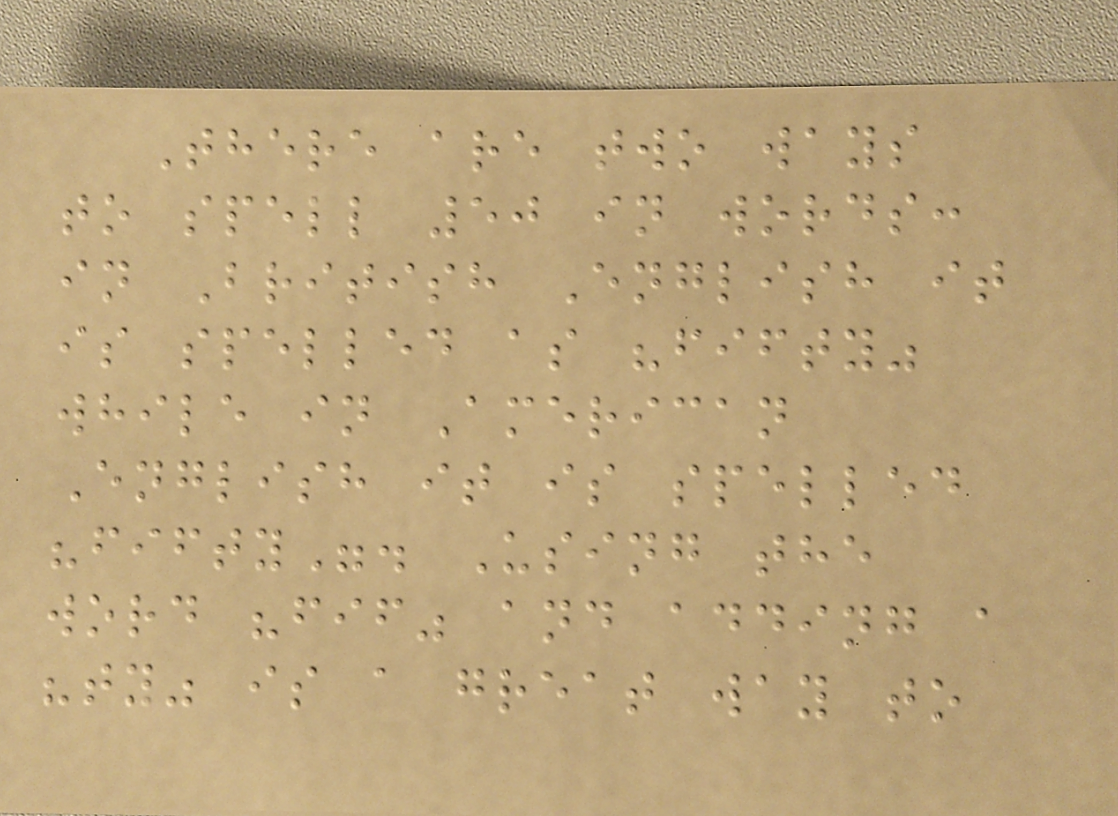There are two ways
to spell 50 in words:
in British English it
is spelled as "fifty"
while in American
English it is spelled
"fifty". Using the
word "fif" and adding a
"ty" is a great way to
